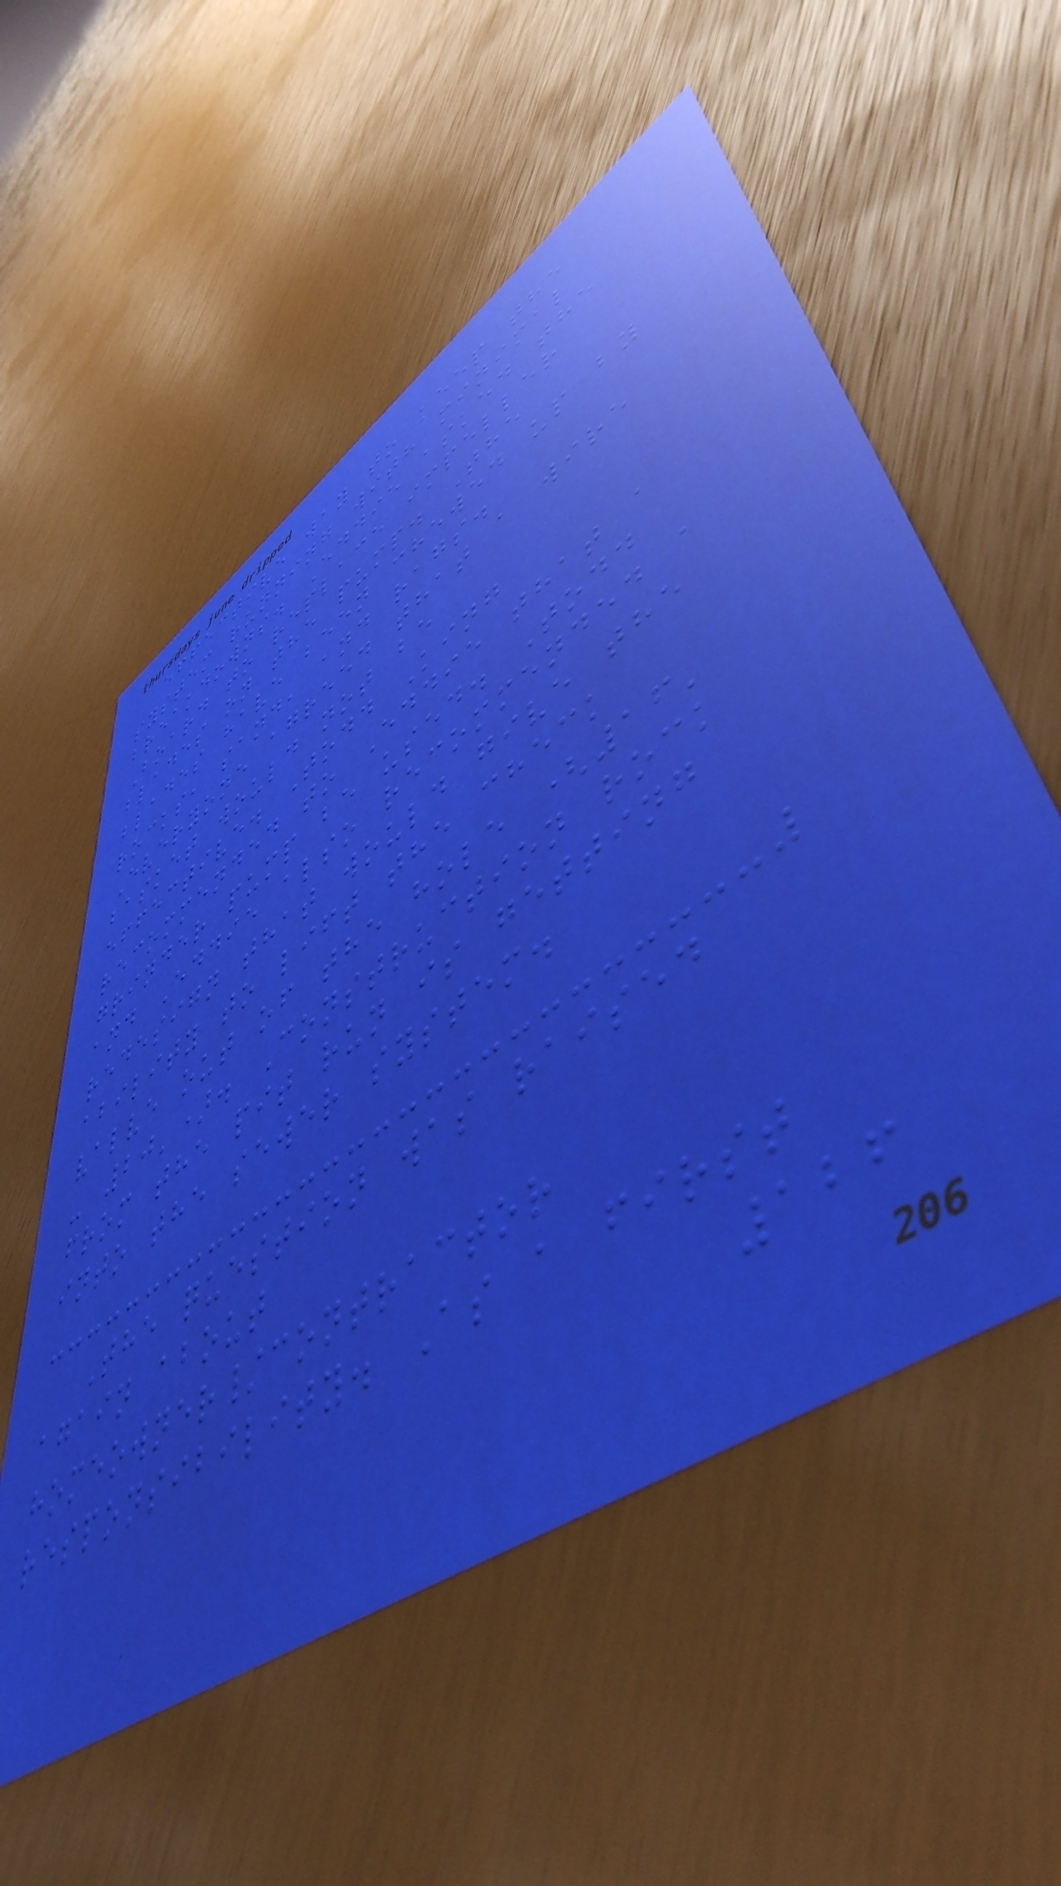effective way to keep the
system running with minimal
breakdowns. Eddie asked the
Board to replace impeller
blades on the pump. The
blades have been chewed up by
rocks, sand, and rags.
Everyone agreed that a wire
basket would not be
effective. Todd King
recommended to Eddie that a
grinder pump be used. Todd
and Eddie also recommended a
redesign that would give the
ability to lift the check
valve out of the hole (16'
- 20'). Construction rock
from the pit run is getting
into the sewer system.
The question was raised
again about
homeowner/contractor
responsibility. As a first
126
